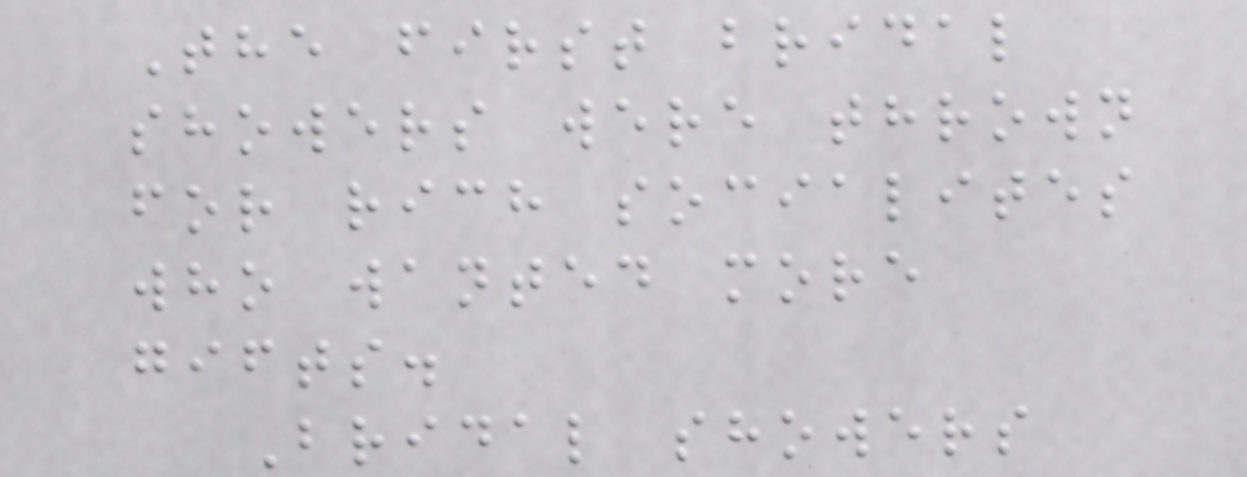The first bridal
showers were thrown
for rich socialites
who wanted more
gifts.
Bridal showers
